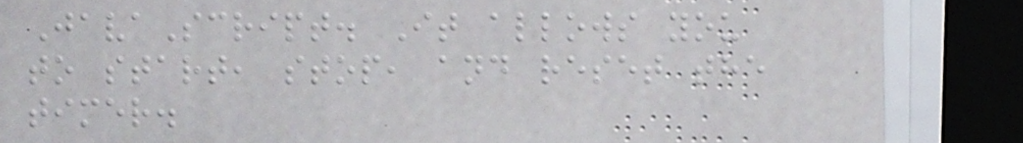JavaScript. It allows you
to start, stop, and reset the
timer.
